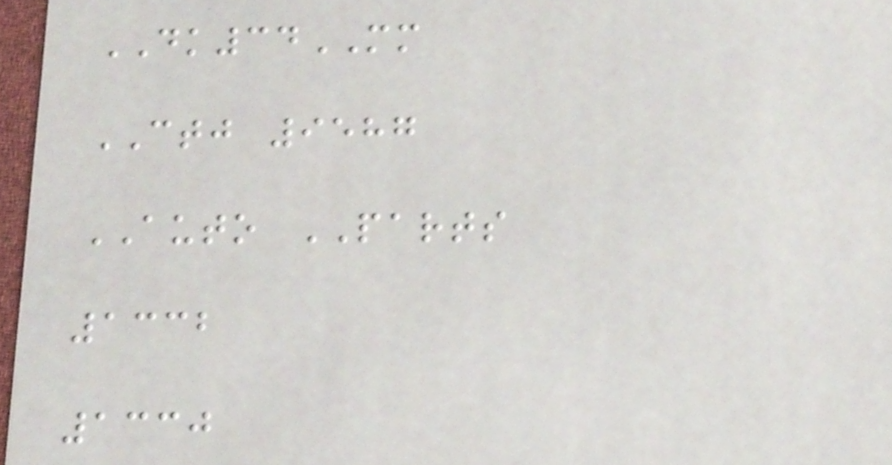DK34MM
CTJ 9587
AUTO PARTS
1332
1330
